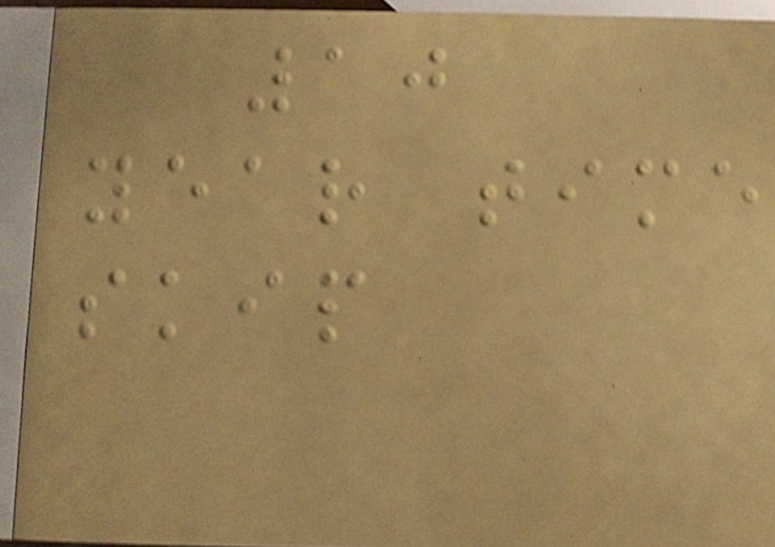10
year time
skip
